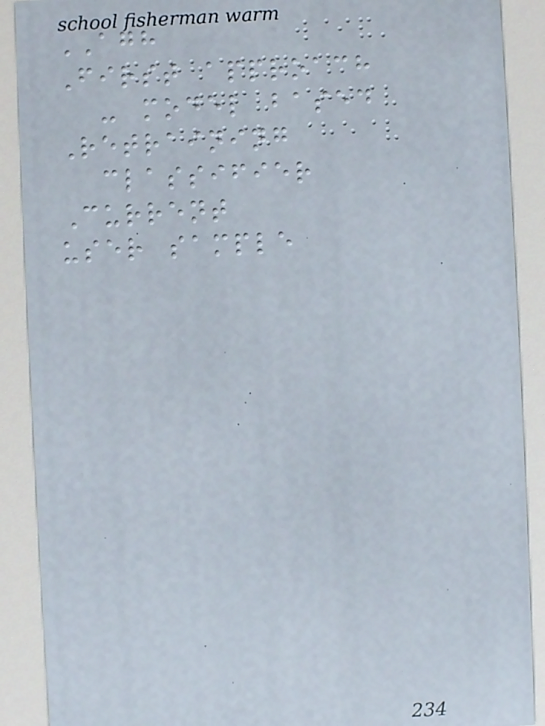AGH
First approach
- model based
Retraining
classifier
Current
user sample
